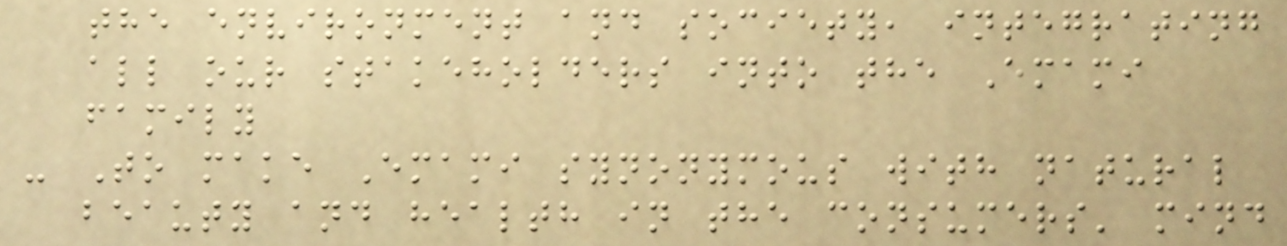the environment and society, integrating
all our stakeholders into the Emami
family
- To make Emami synonymous with natural
beauty and health in the consumers' mind
